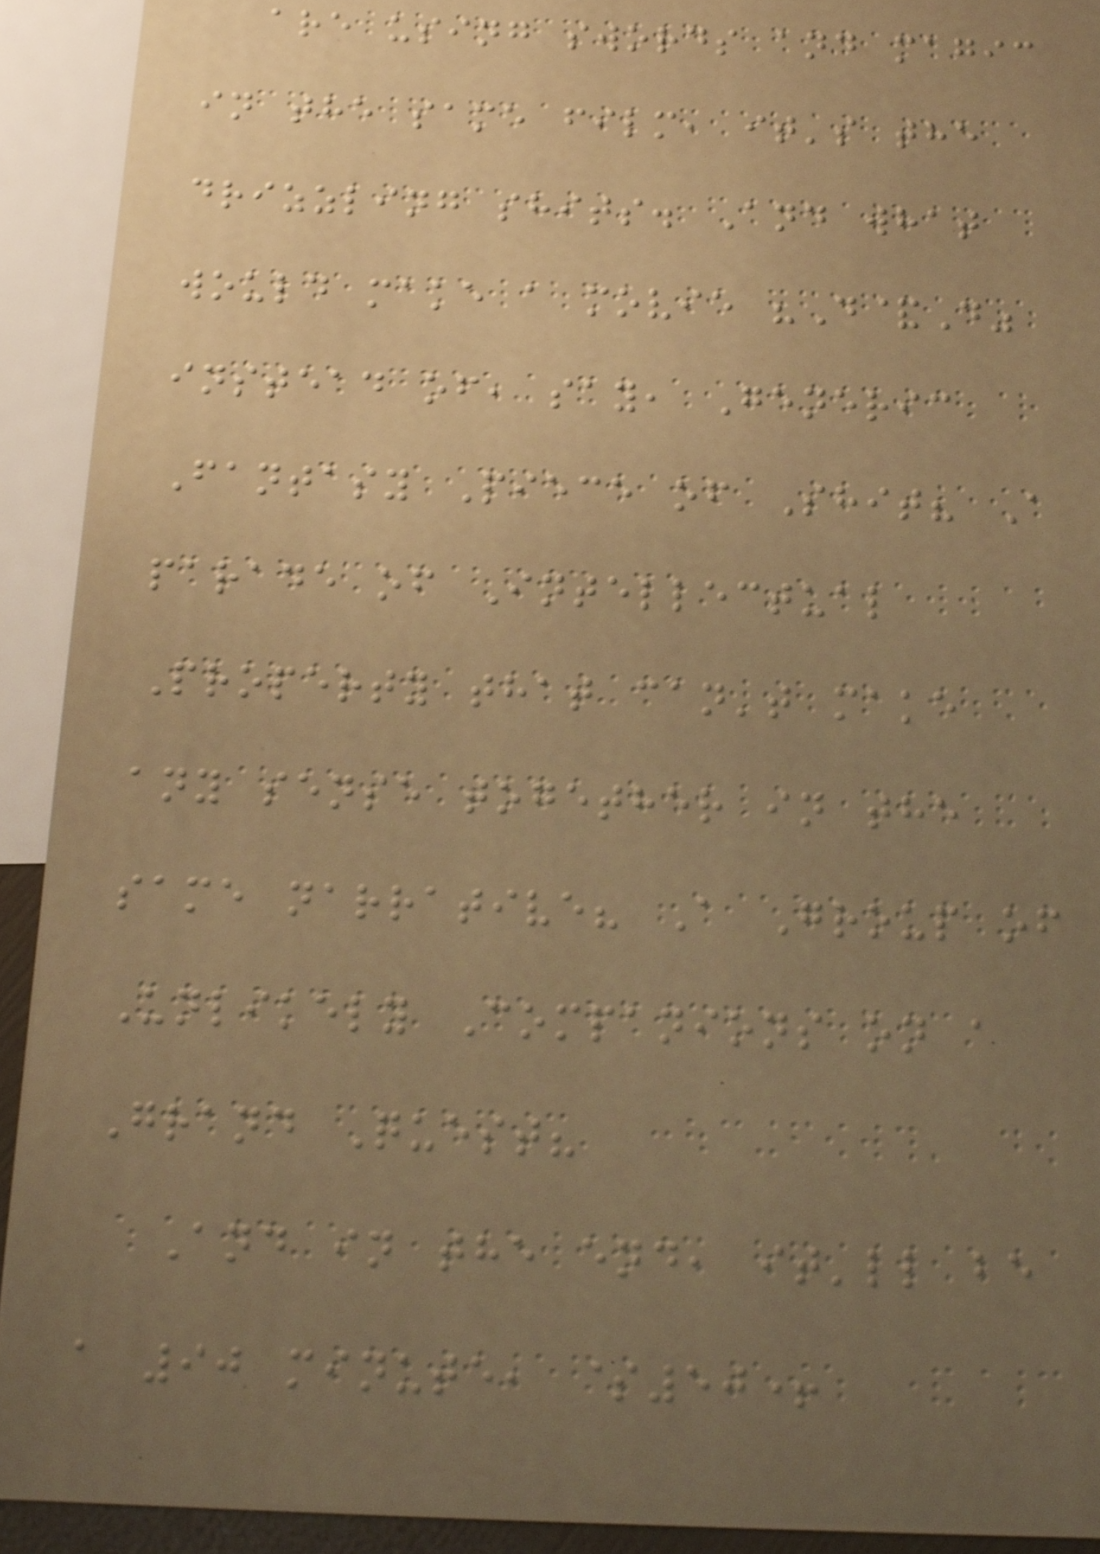are using swords and magic
in the same film, it's the
drizzling shits. And what
would make a movie "D&D"
instead of, say, Generic
Fantasy Piece of Shit? A
parade of Intellectual
Property that can't make
any sense together in the
same narrative? A Group of
Unlikely Companions on a
Grand Quest?
And in the end, it'll be
a 90 minute, $50+
